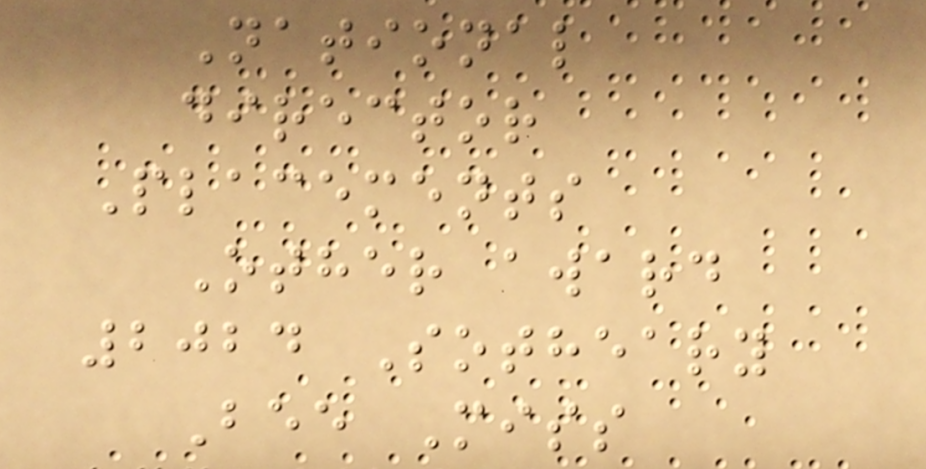National
director
Placements
Other award
2024 Sotheary
Bee Miss
